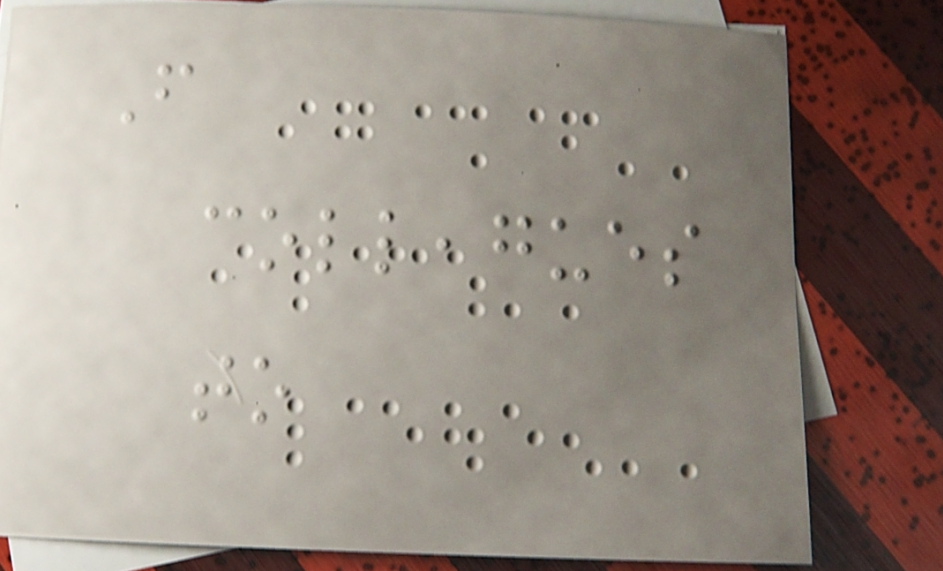From
colleagues
to
